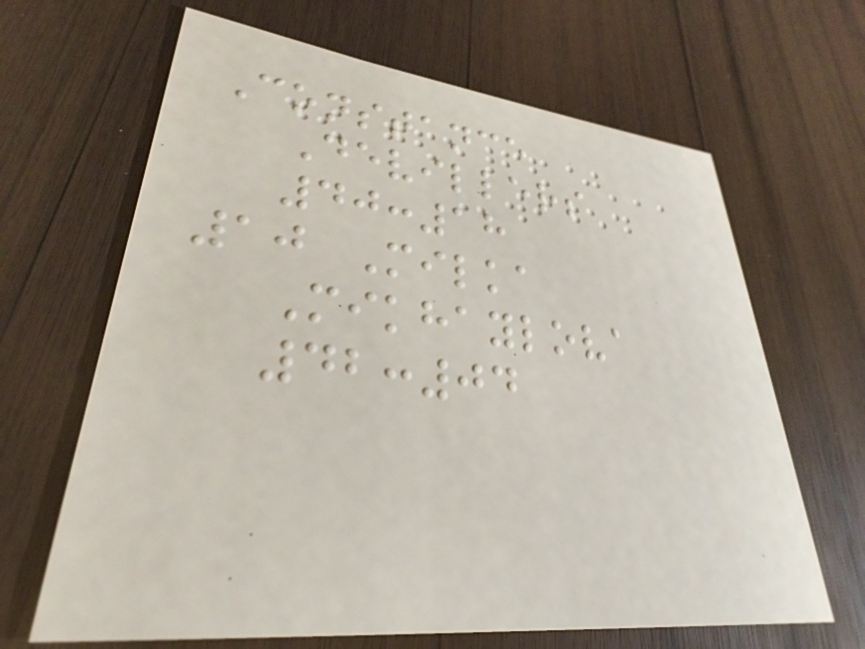Constance
Devillers
40:18
10 Milka
Mikhaylova
42:04
